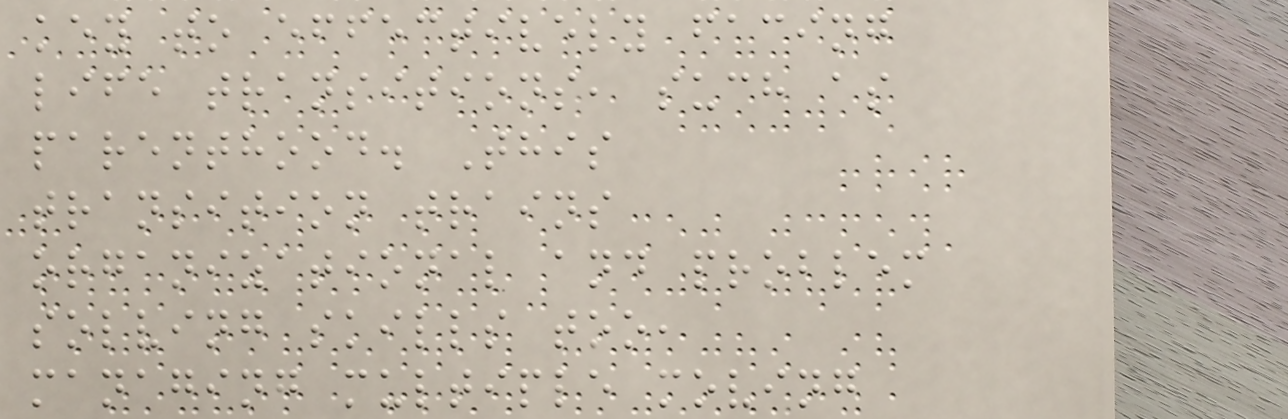key to effectively facing
life transitions, such as
parenthood. This
transition trains
organizational and problem
solving skills too,
managing multiple moving
